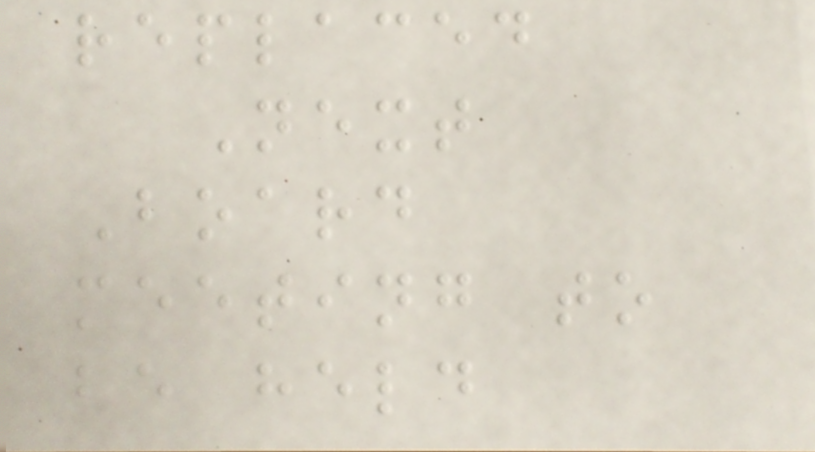replaced
Next
Board
meeting to
be held
